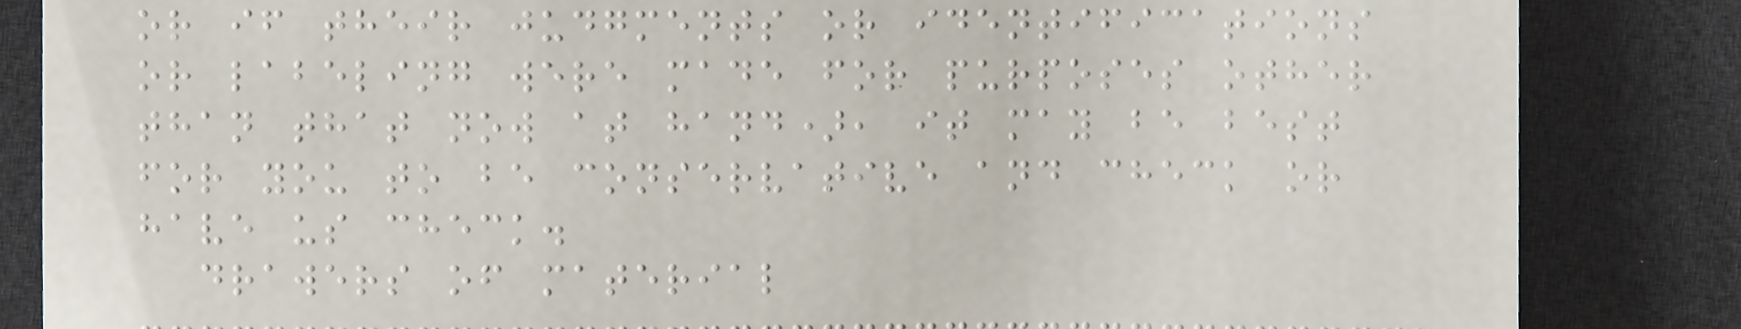or if their judgments or identifications
or labeling were made for purposes other
than that now at hand), it may be best
for you to be conservative and check or
have us check.
drawers of material
